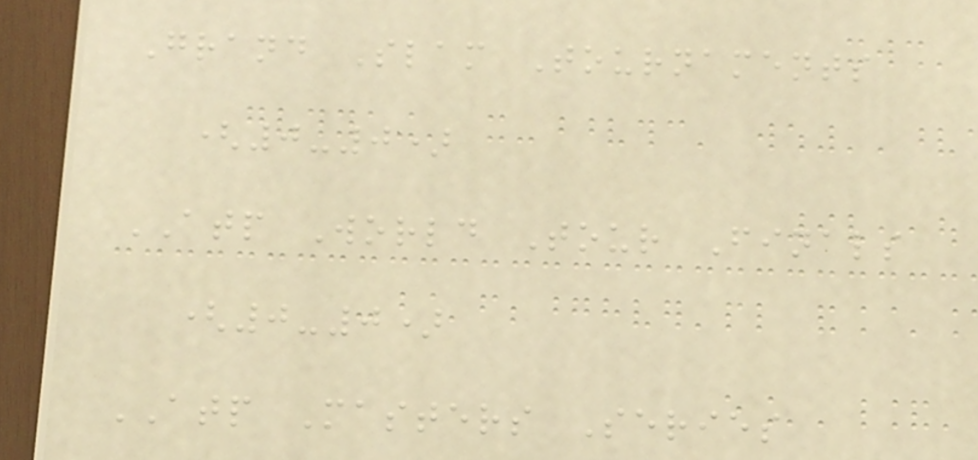Grand Slam Tournaments
(0-0)
ATP World Tour Finals
(0-0)
ATP Masters Series
